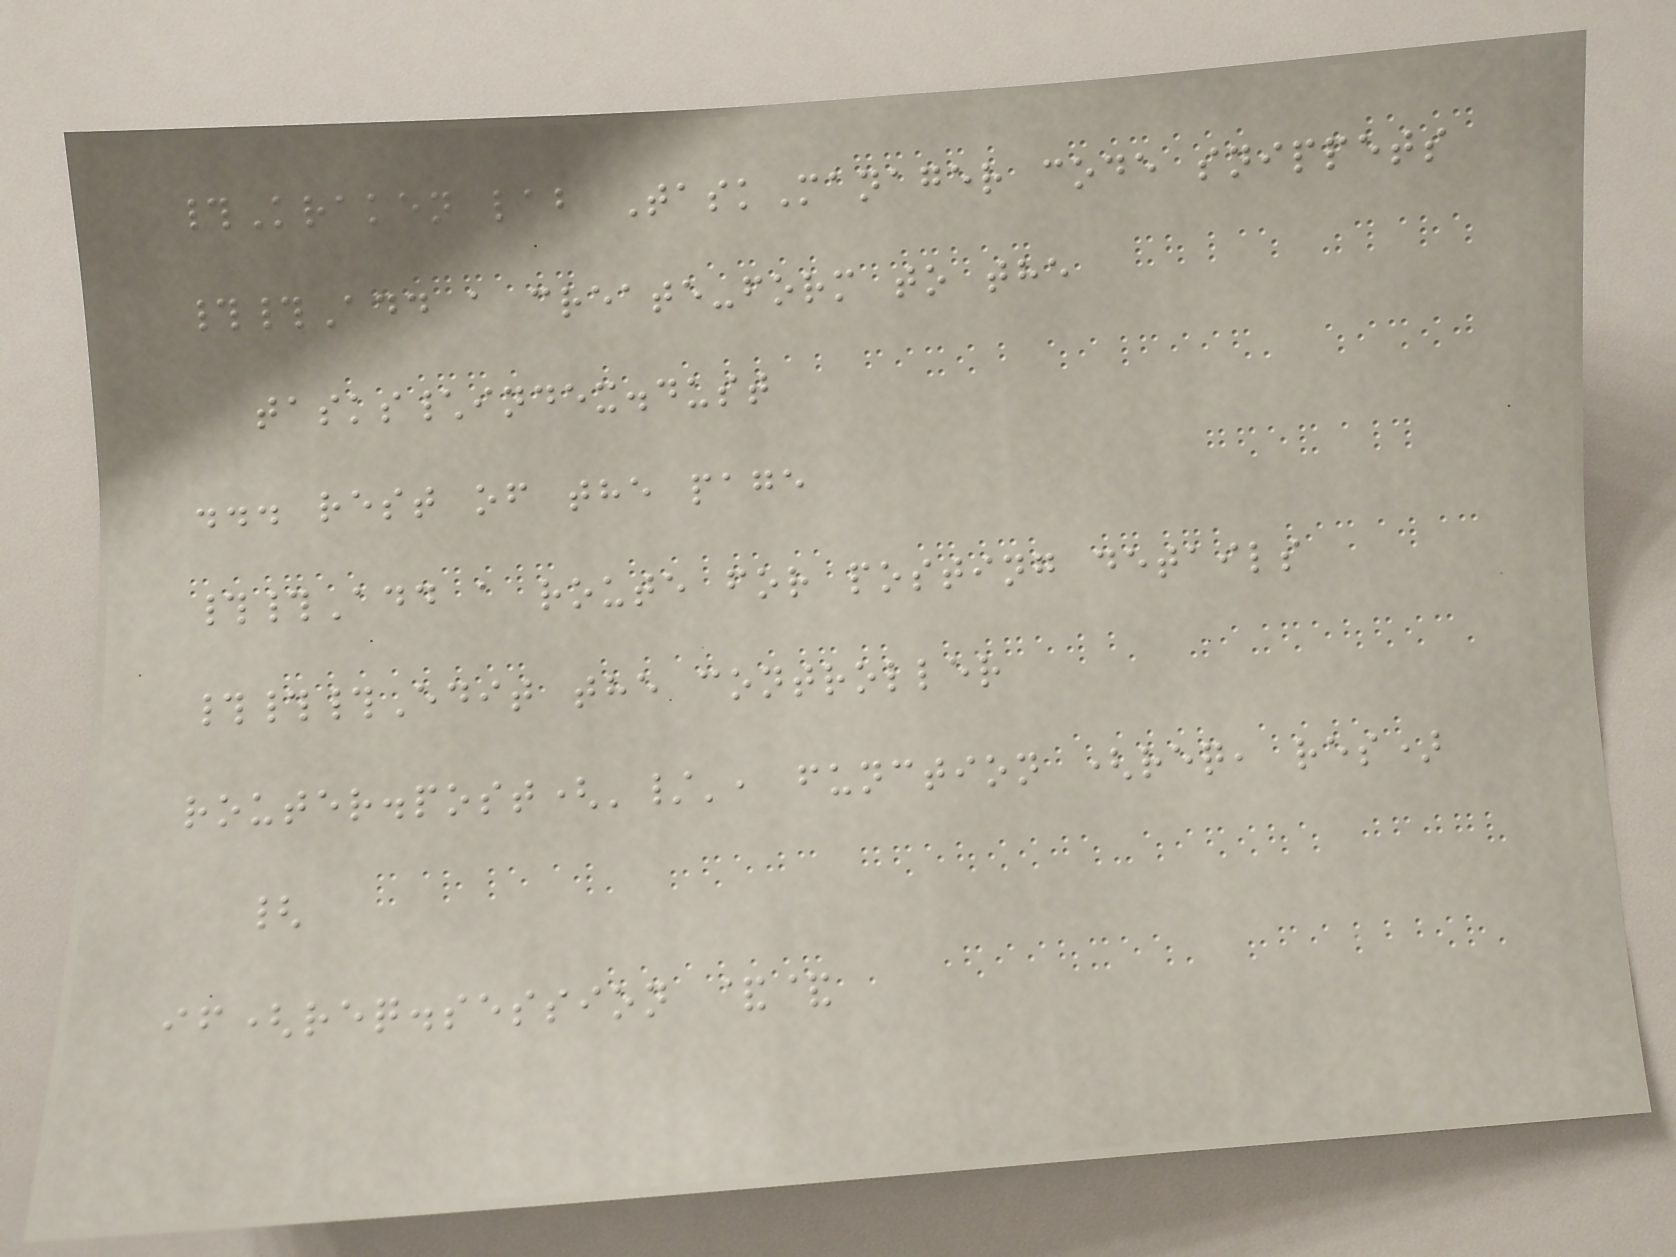#Kraken lab TaskManager code snippets
##Add a create-form to the
tasks\index.dust
... rest of the page
##Add a route for posting details
###Edit the controller
router.post('/', function (req, res)
{
if(req.session &&
